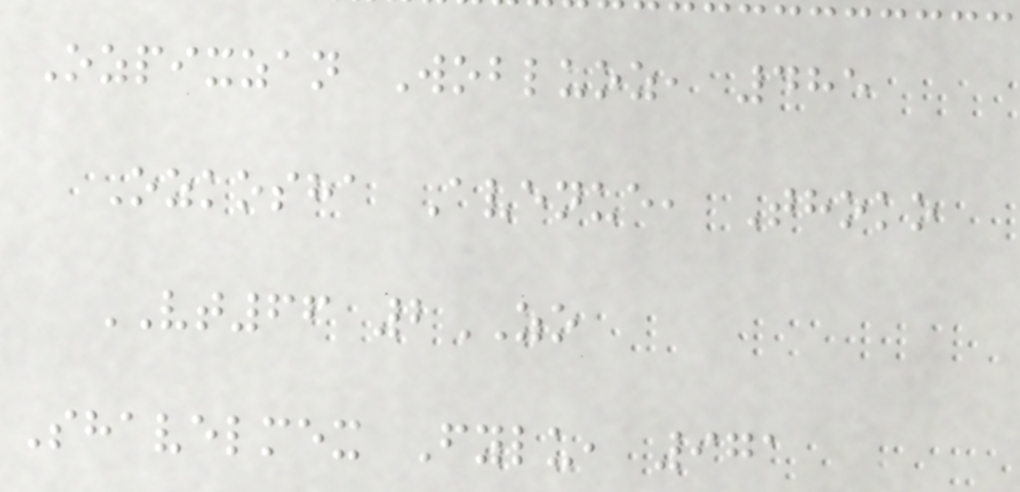Ozpixzan Wobluoz, 485
Ozkosha Avenue, Thoko
VT66 2ZO
Shavelmex Fylu, 971
